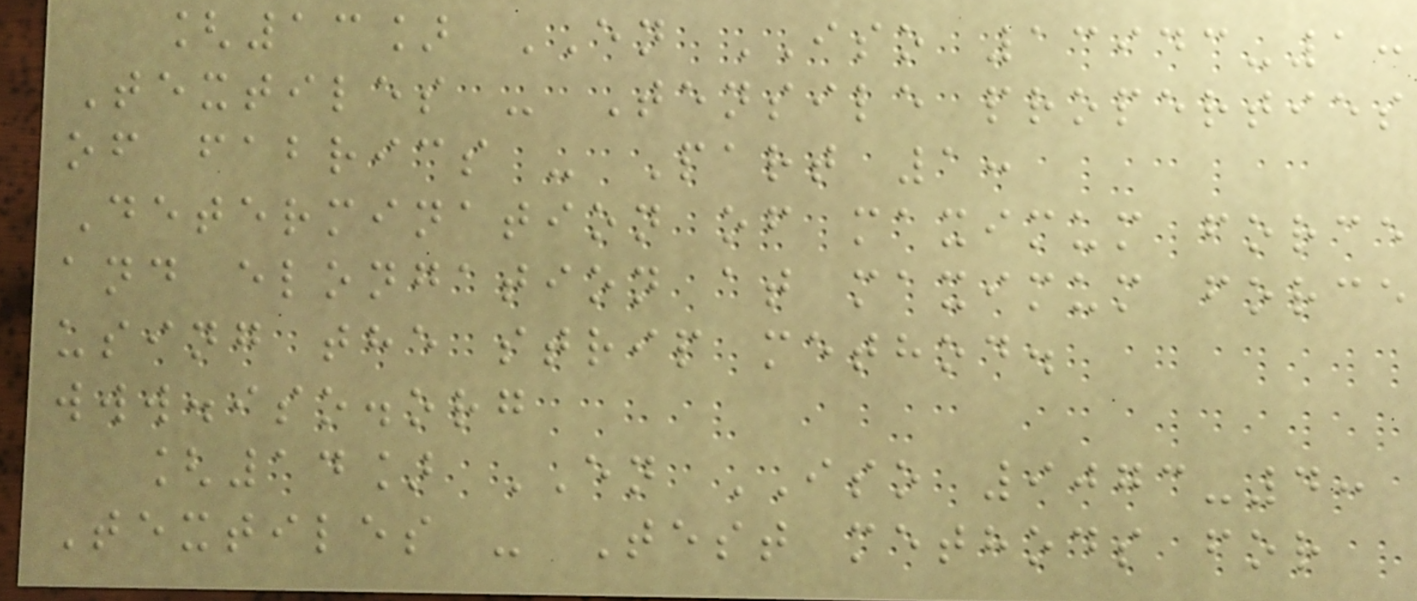[13] EN ISO 13943-1:
Textiles - Tensile properties
of fabrics - Part 1:
Determination of maximum force
and elongation at maximum force
using the strip method.
www.iso.org
[14] EN ISO 9073-4:
Textiles - Test methods for
